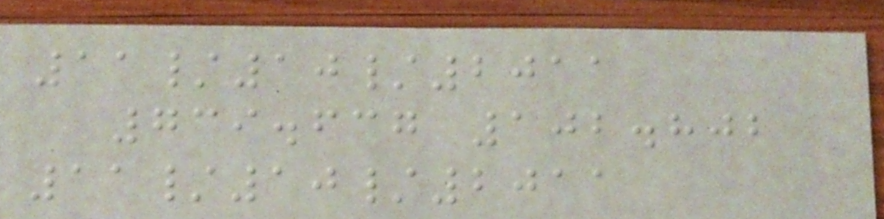11/10/2011
739.637 102.802
11/10/2011
